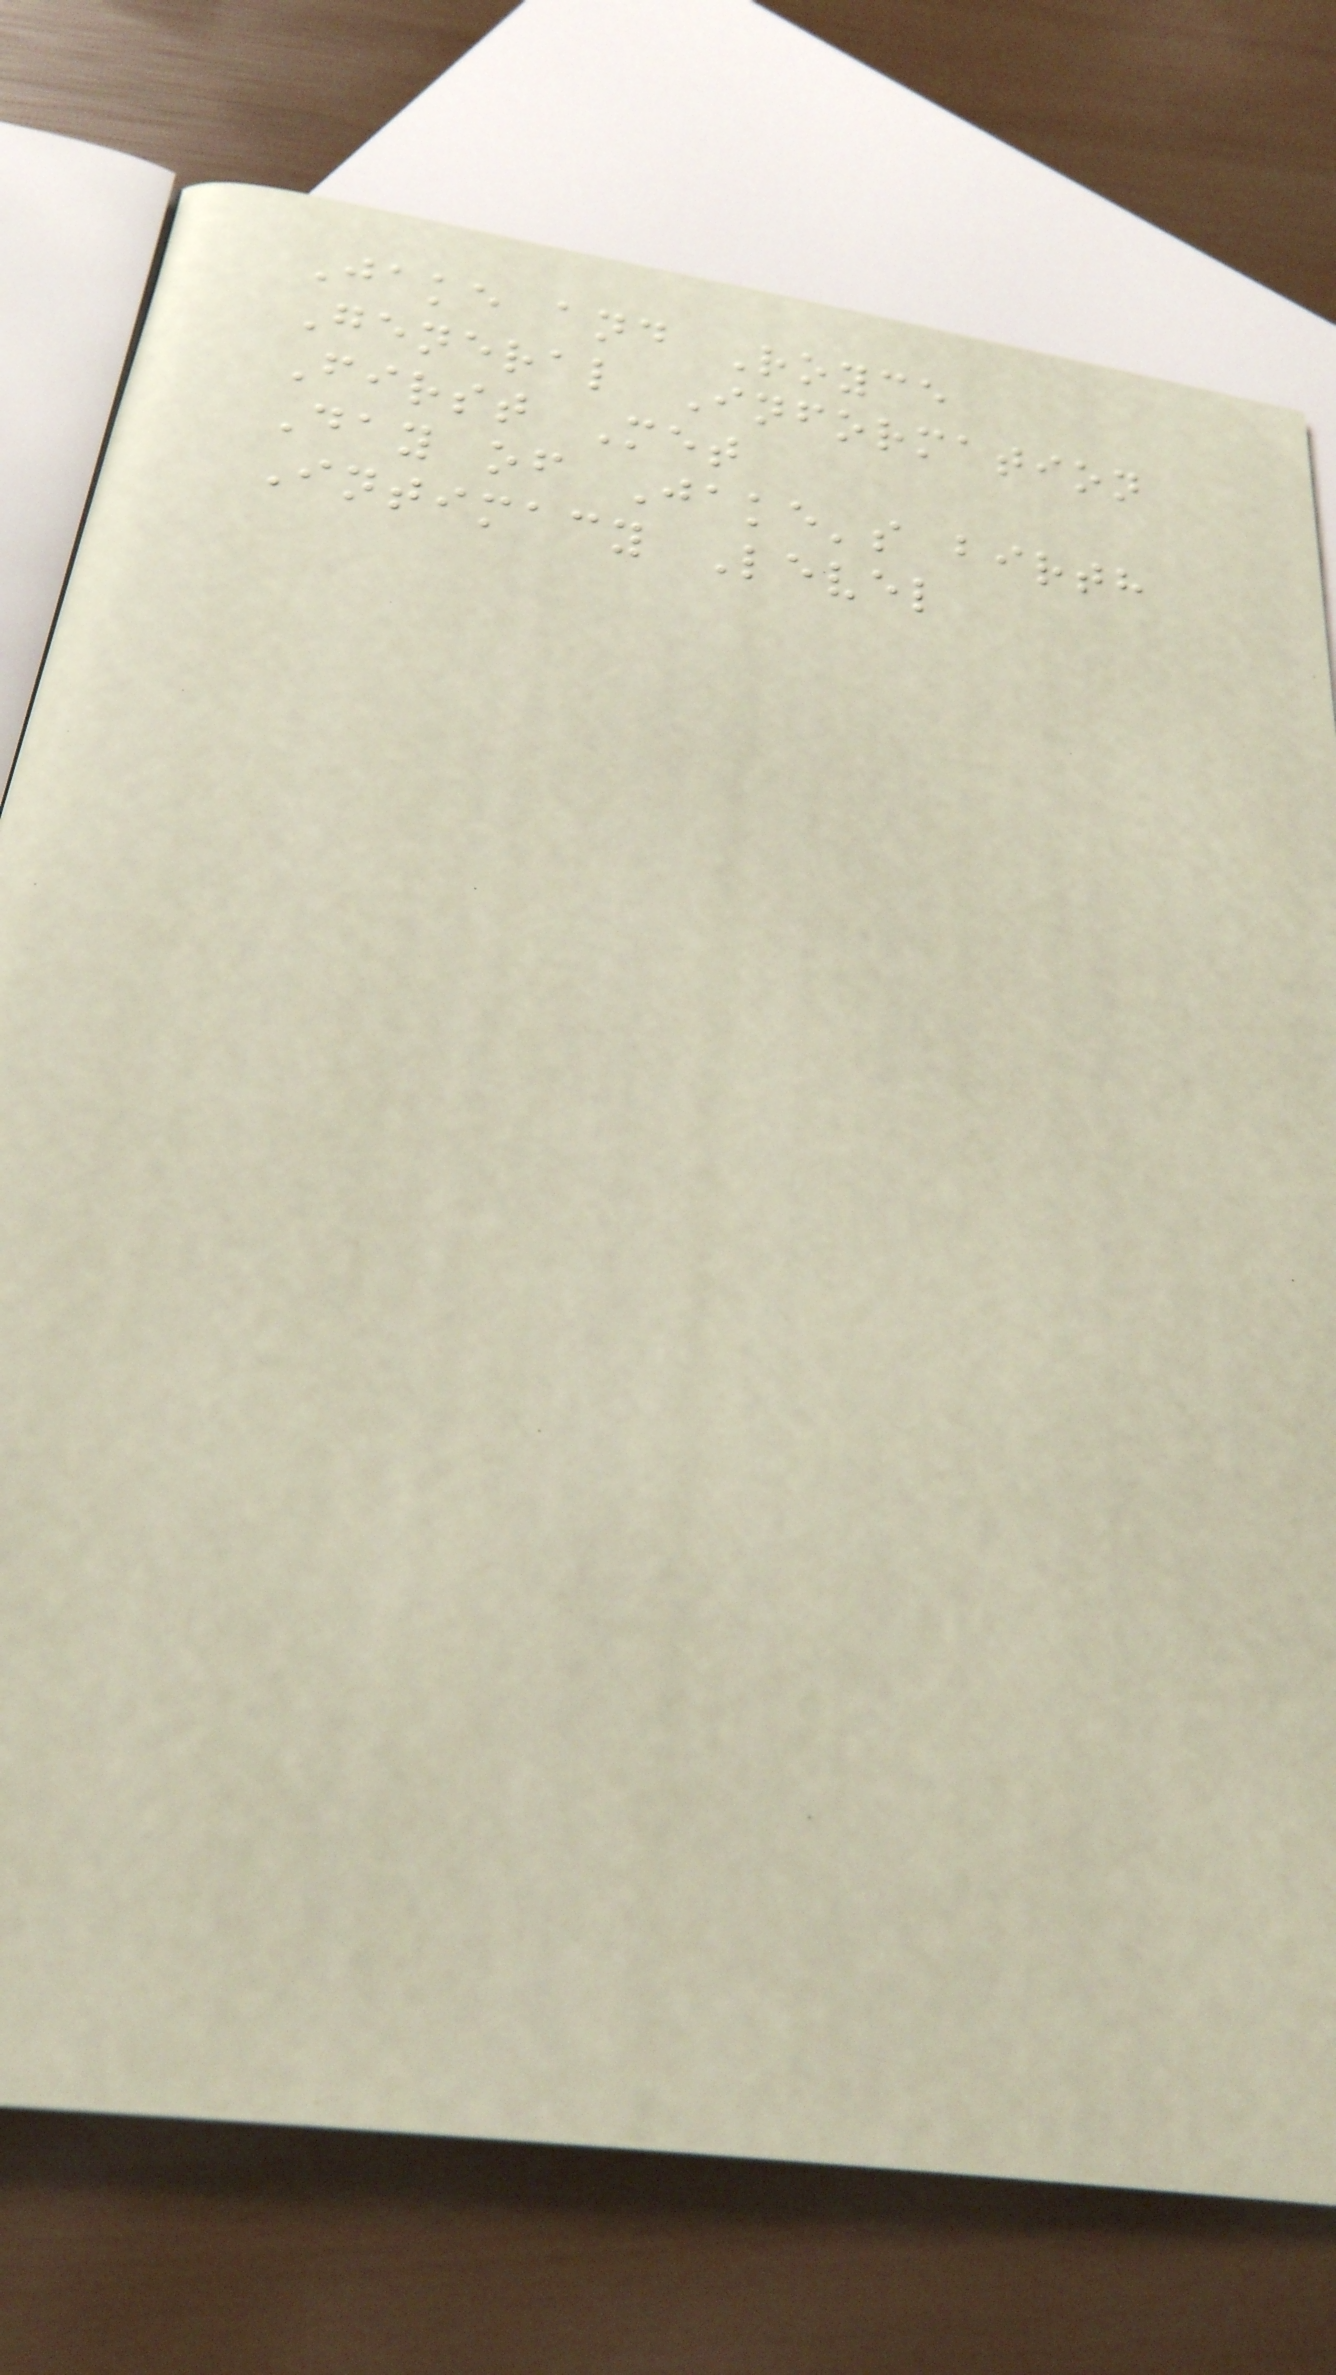Jake and Royce
General Information
First Met
Day of Jake's birth
Intimacy Level
